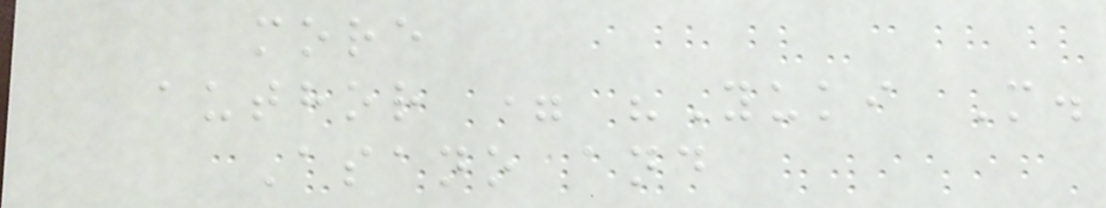more
author = "Yuki M.
Asano and
